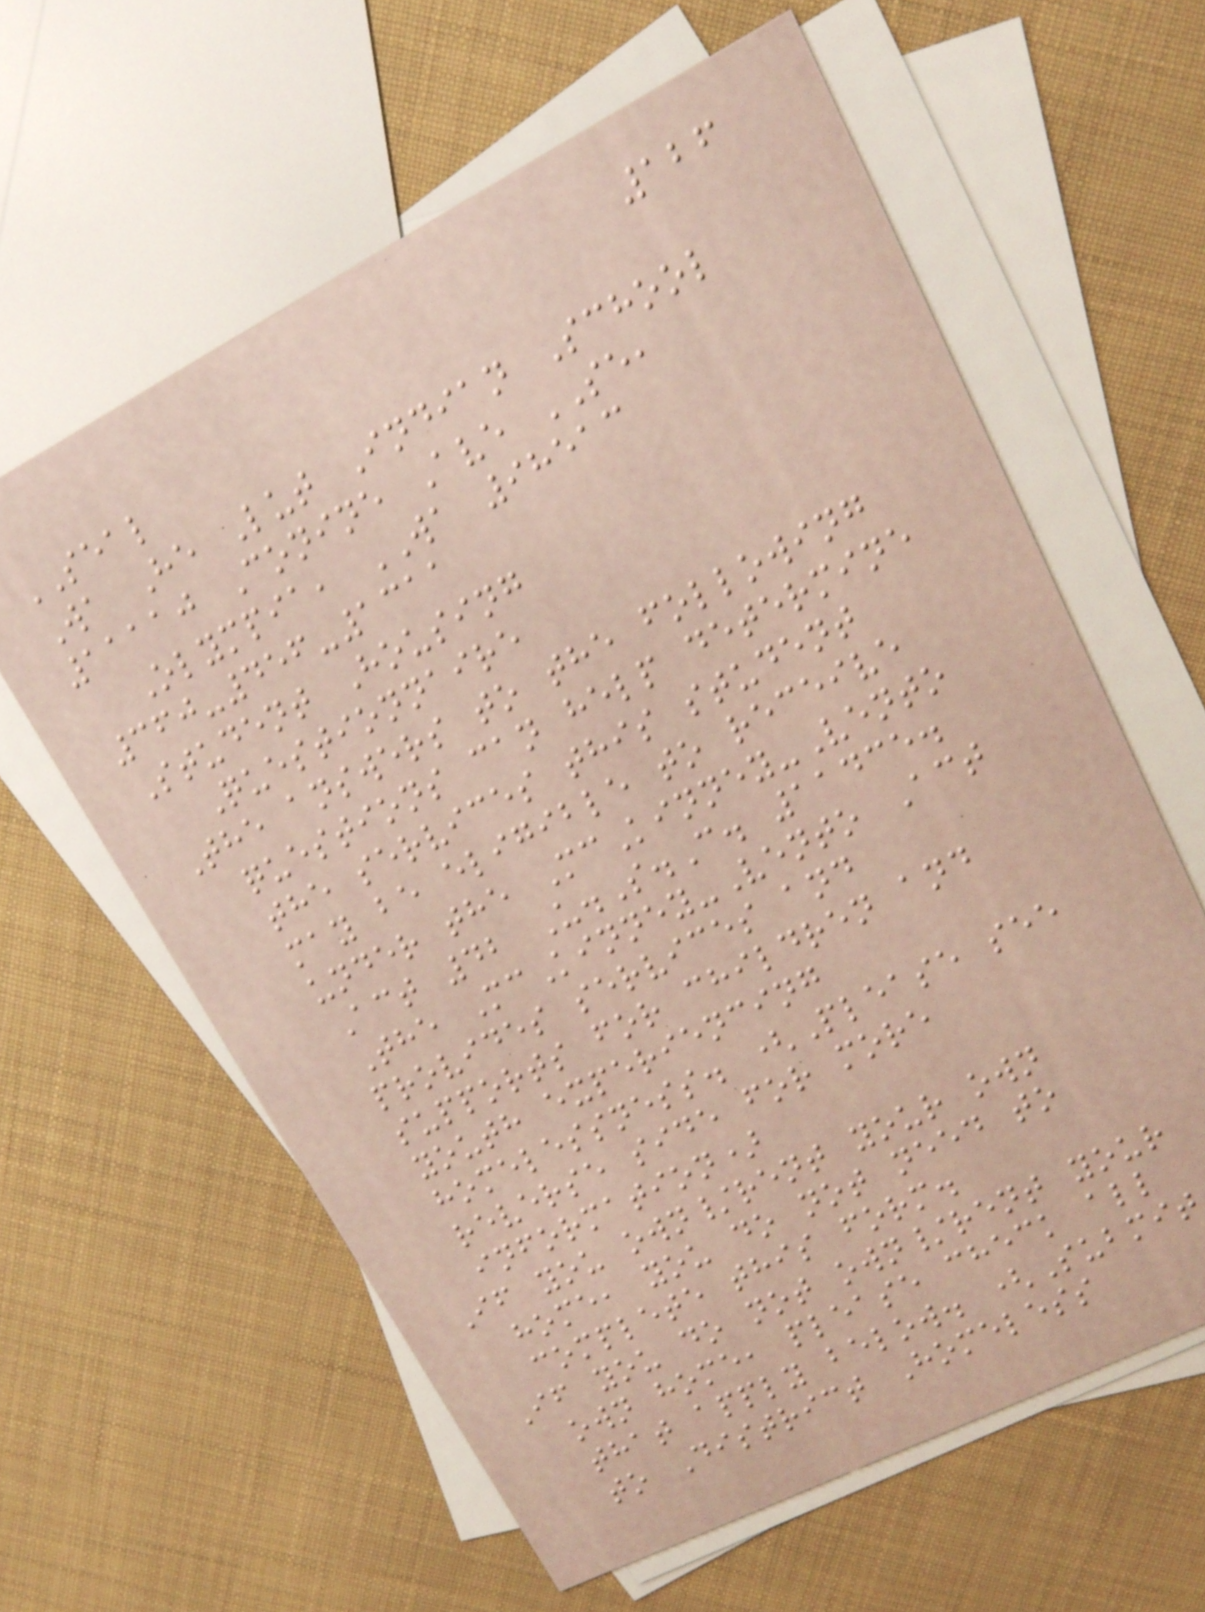126
SEAL
Wa He Lut Indian School
11110 Conine Ave SE,
Olympia, WA 98513
360-456-1311
Student Housing
Questionnaire
The answers to the following
questions can help determine
the services this student
may be eligible to receive
under the McKinney-Vento
Act 42 U.S.C. 11435.
The McKinney-Vento Act
provides services and
supports for children and
youth experiencing
homelessness. (Please see
reverse side for more
information)
If you own/rent your own
home, you do not need to
complete this form.
If you do not own/rent your
own home, please check all
that apply below. (Submit
to District Homeless
